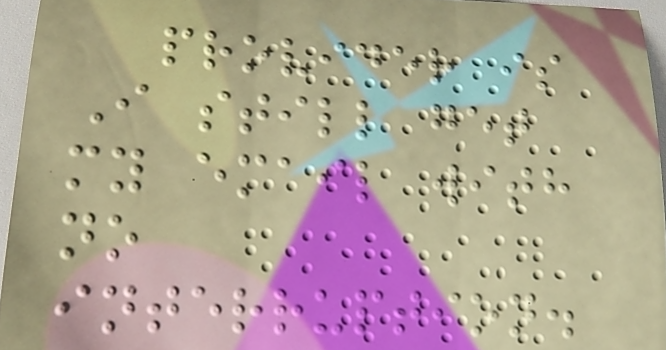provider is
I still get
my email with
no
interruption.
